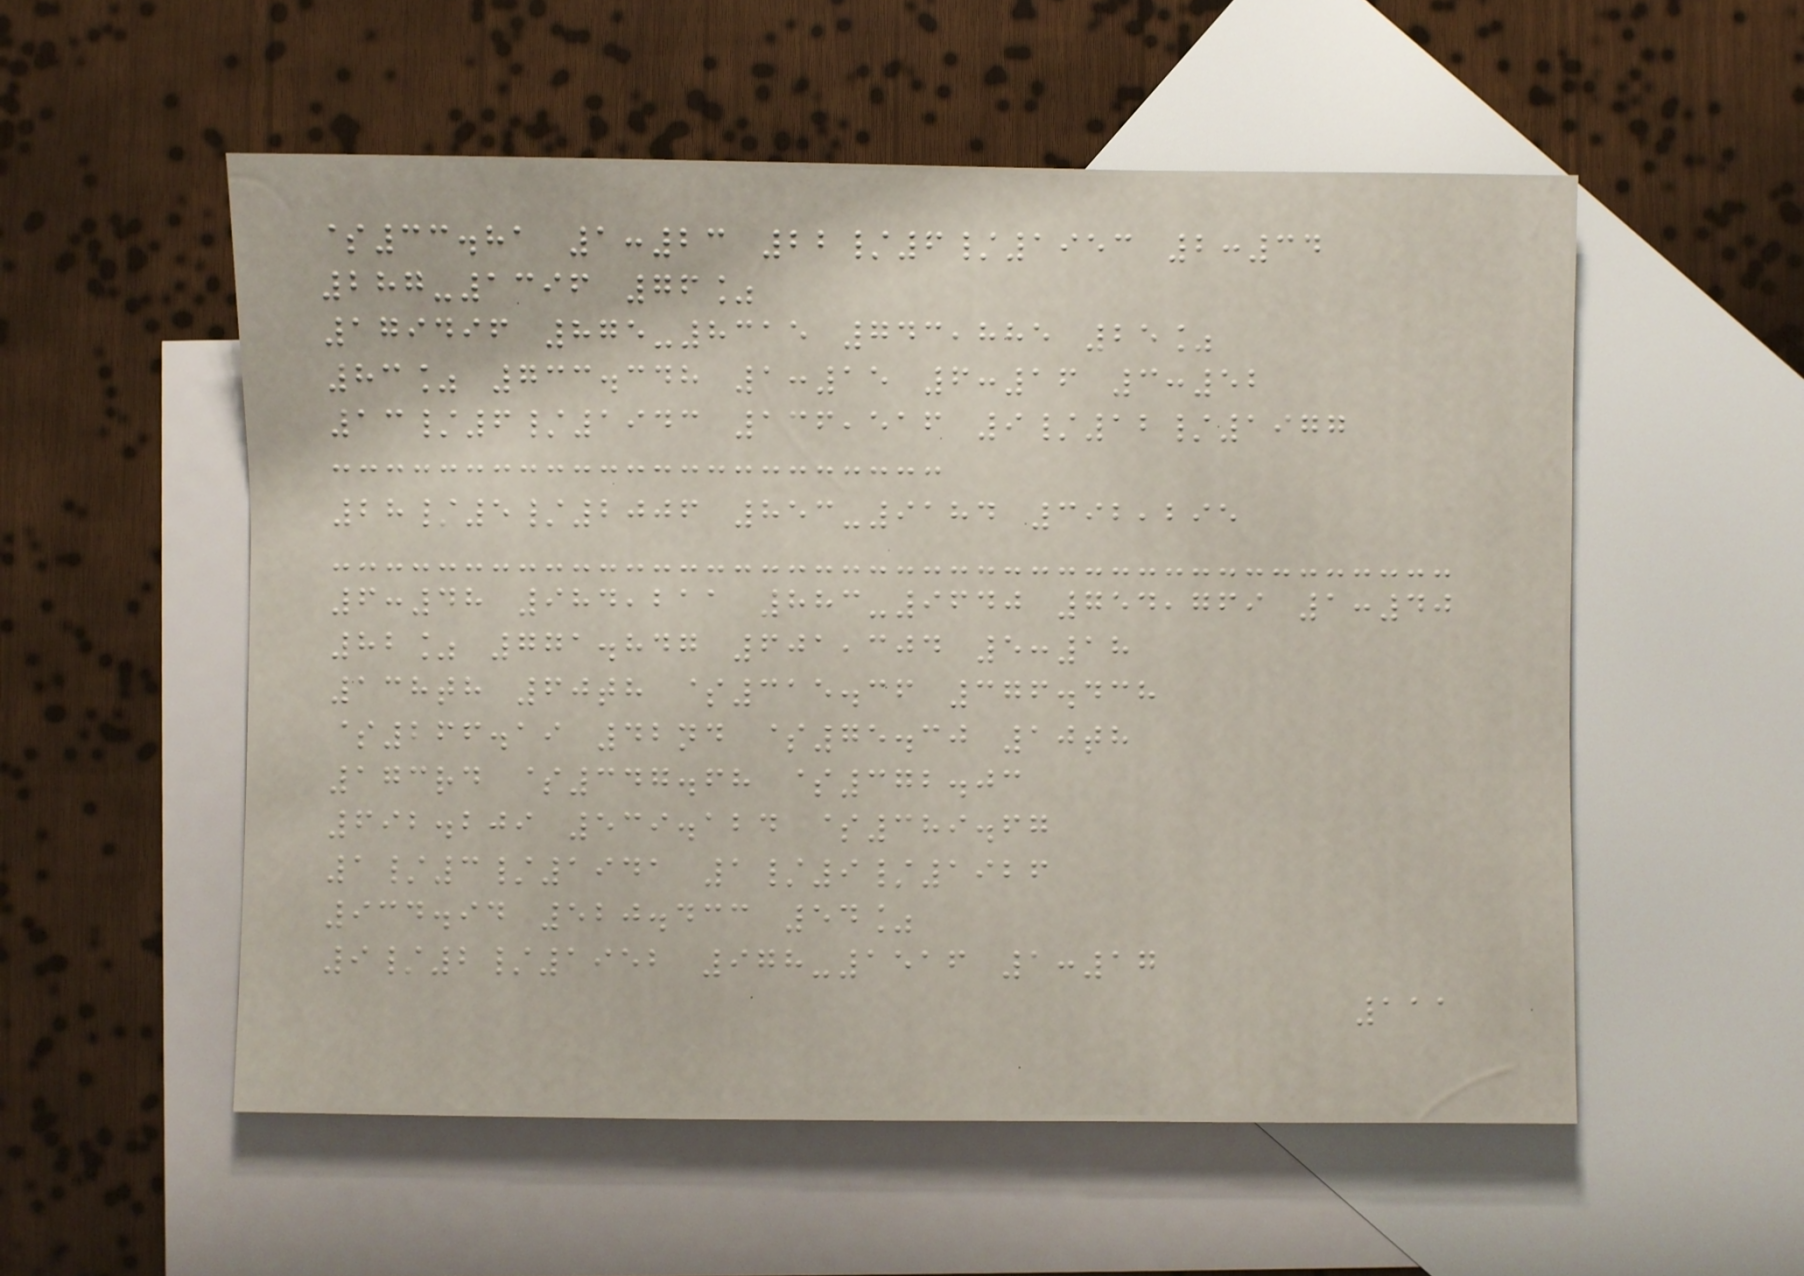$33.81 1:23 22/6/1953 2:34
287-1396 76%
179496 875-8315 743,885 25%
83% 733.348 1:15 6:16 3:52
13/6/1943 136,516 9/12/1977
28/5/2006 853-9184 392,295
6:48 984,211 883-9640 754,769 1:40
82% 771.847 601,304 5:18
138th 60th $315.36 376.438
$266.19 42nd $75.30 10th
173rd $347.68 $372.03
692.209 539.124 $389.67
1/3/1941 1/9/1926
934.94 520.433 54%
9/2/1952 978-1516 1:17
111
